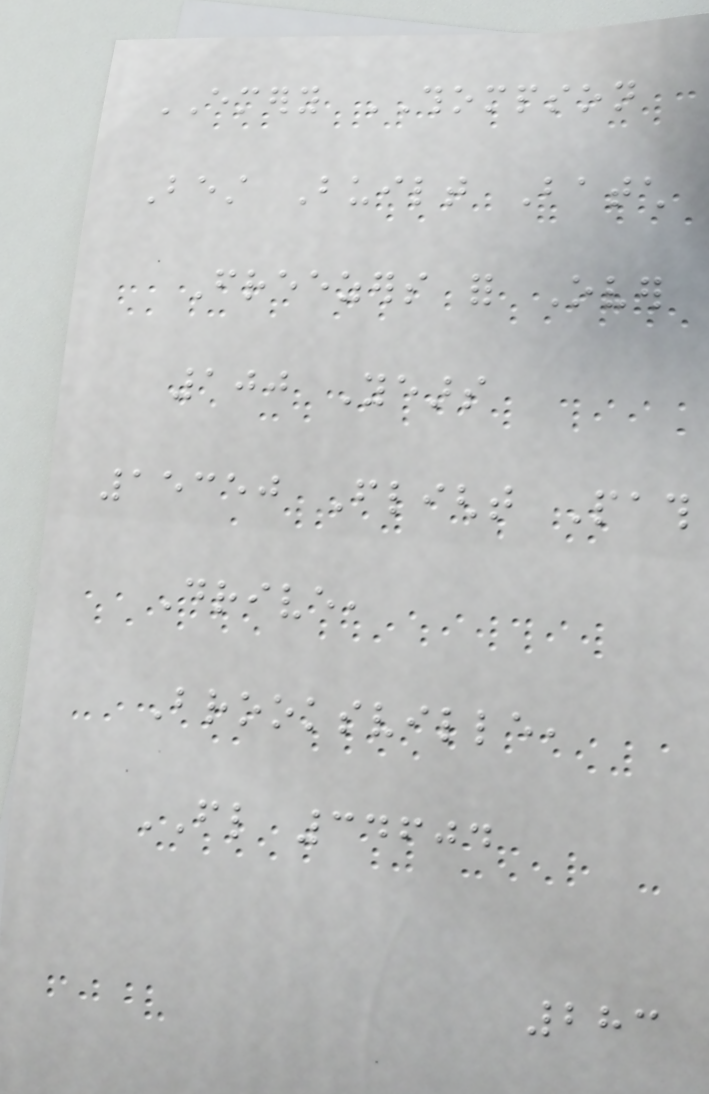EMERY THOMPSON
Best Built Batch
Freezers for Over
100 Years
15350 Flight Path
Drive,
Brooksville,
FL 34604
283
